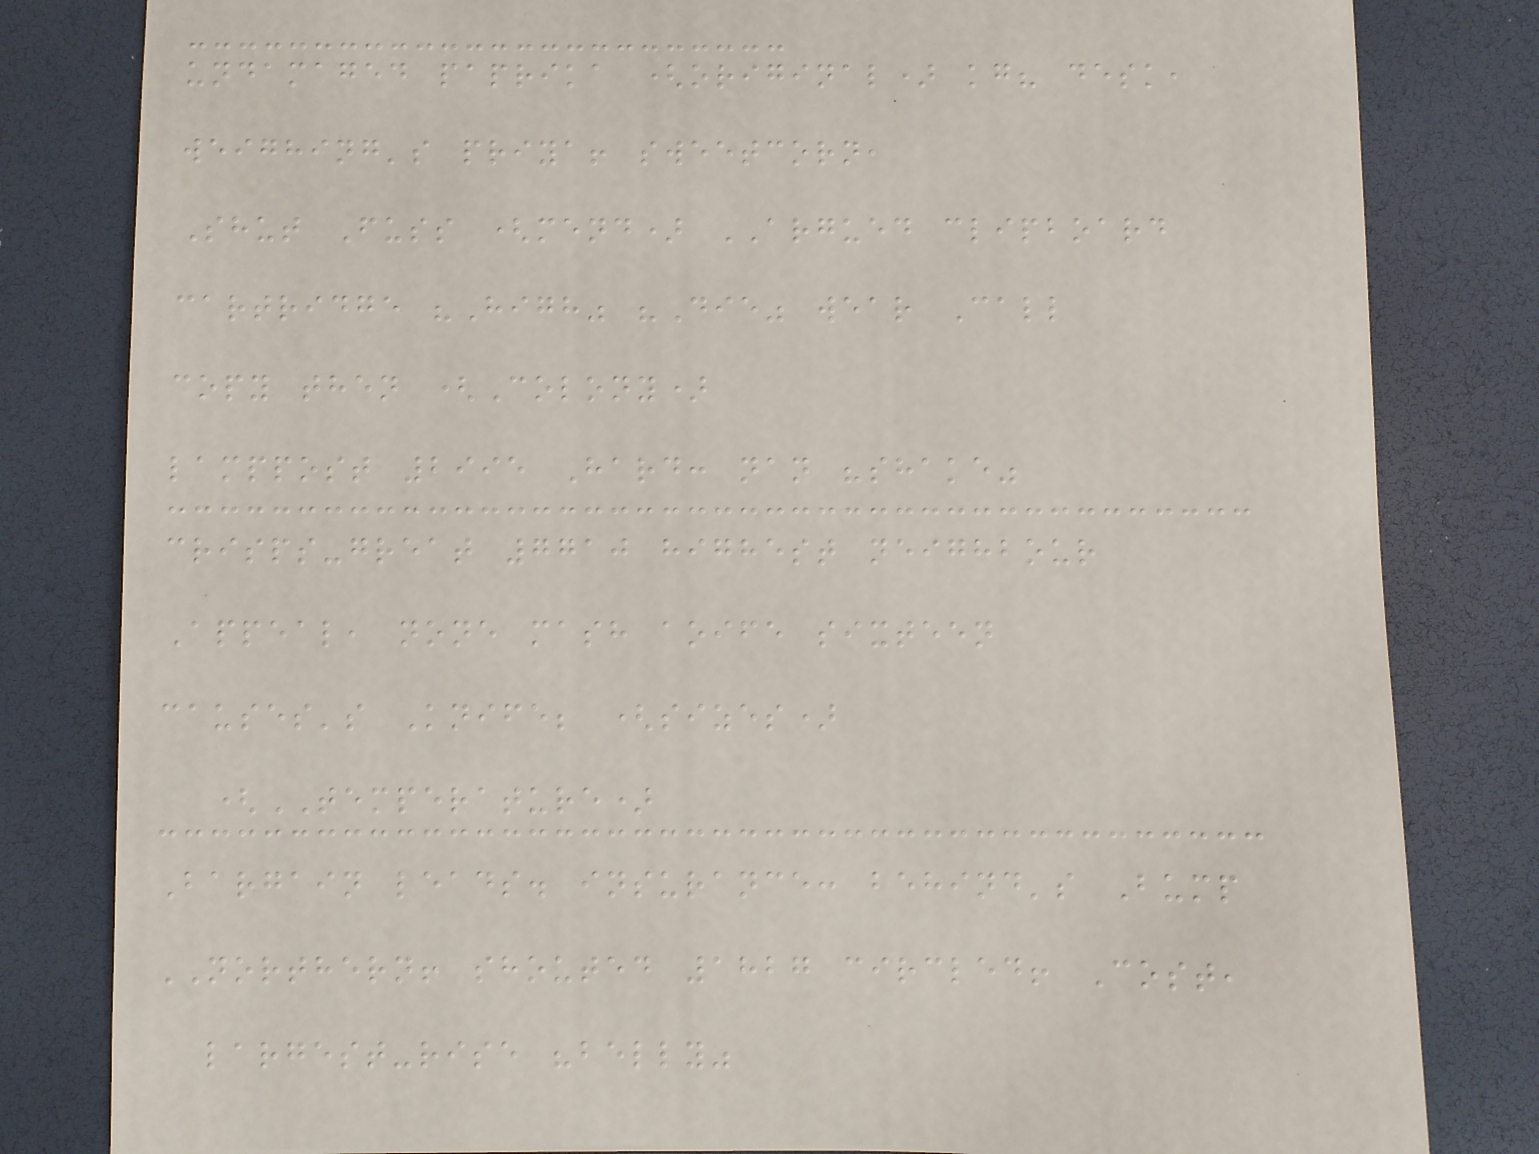undamaged paprika (original) kg? desk,
weighing's priya! sweetcorn,
Shut Fuss (mend) ARGUED clipboard
cartridge "High" "Die" wear Call
copy then (Colony)
lamppost 2995 Hard: nan "shake"
crisps-great 7710 highest neighbour
Appeal, none mash aoife sixteen
causes's Knife; (sizes)
(TEMPERATURE)
Bargain leads. insurance: behind's Bump
NORTHERN! shouted 1827 circled! Cost,
largest-rise "belly"
